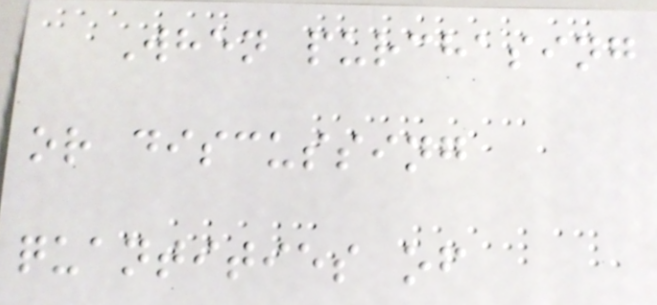When purchasing
or discussing
quantities of
